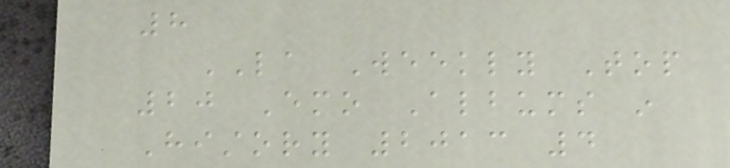8
LA Weekly Top
20 Emo Albums in
History 2013 4
